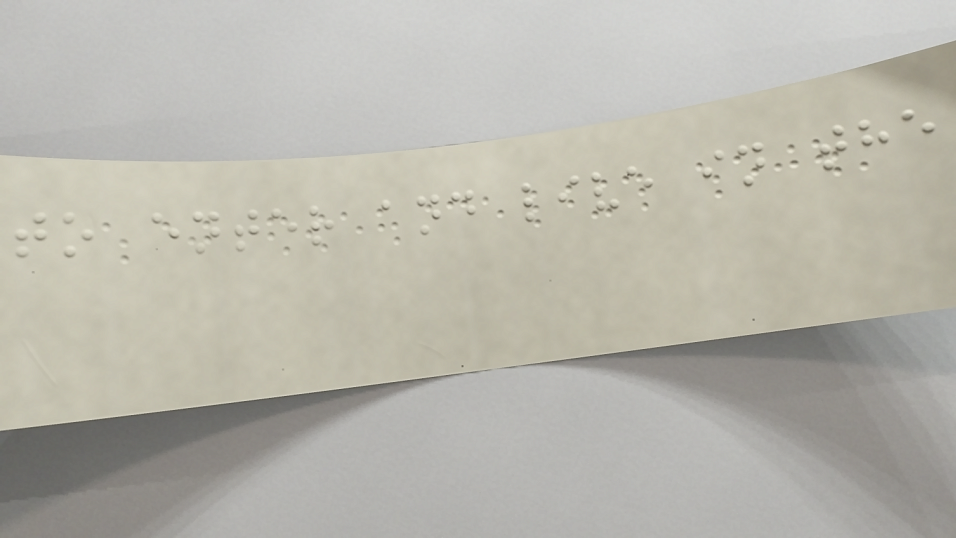to enter and live in the
